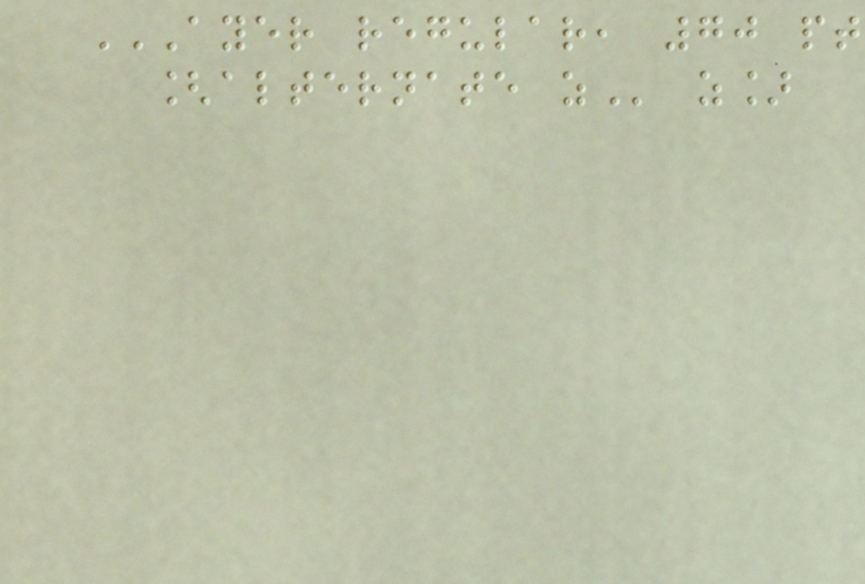AYER REGULAR, 70 PT
[ALTERNATE Z z]
